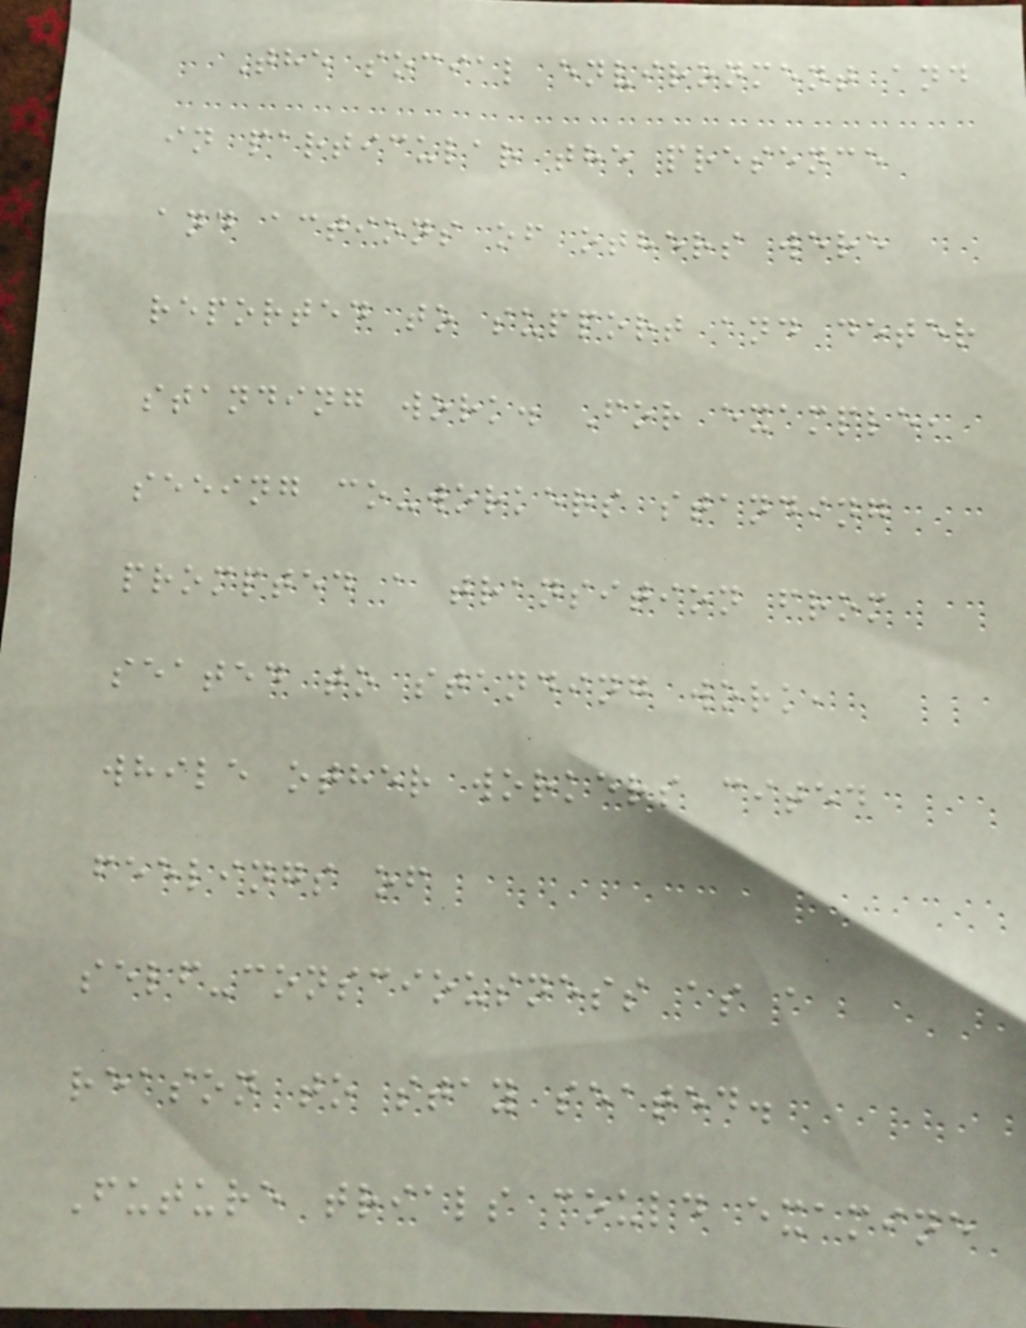The social environment and
in particular the presence
and actions of others were
reported to support and deter
standing work. For example,
seeing co-workers standing
prompted a transition from
seated to standing work,
while other workers cited
feelings of
self-consciousness as a
reason to stay seated.
Future trials could examine
